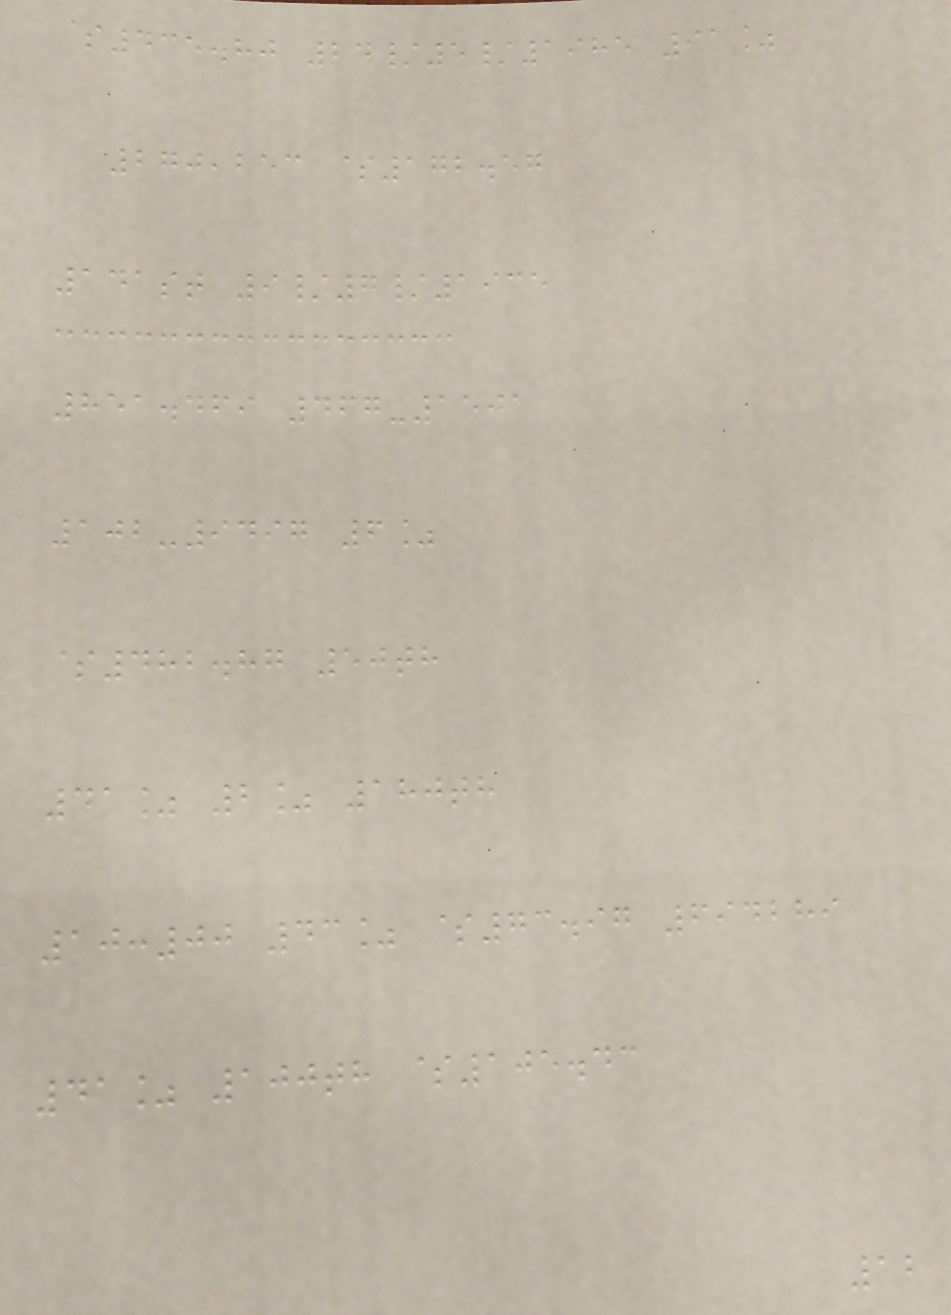$435.80 24/5/1985 91%
270,253 $172.57
141st 9/7/1935
851.469 467-1501
102-9497 6%
$482.87 50th
41% 2% 180th
10:00 43% $73.97 694289
41% 100th $105.43
12
